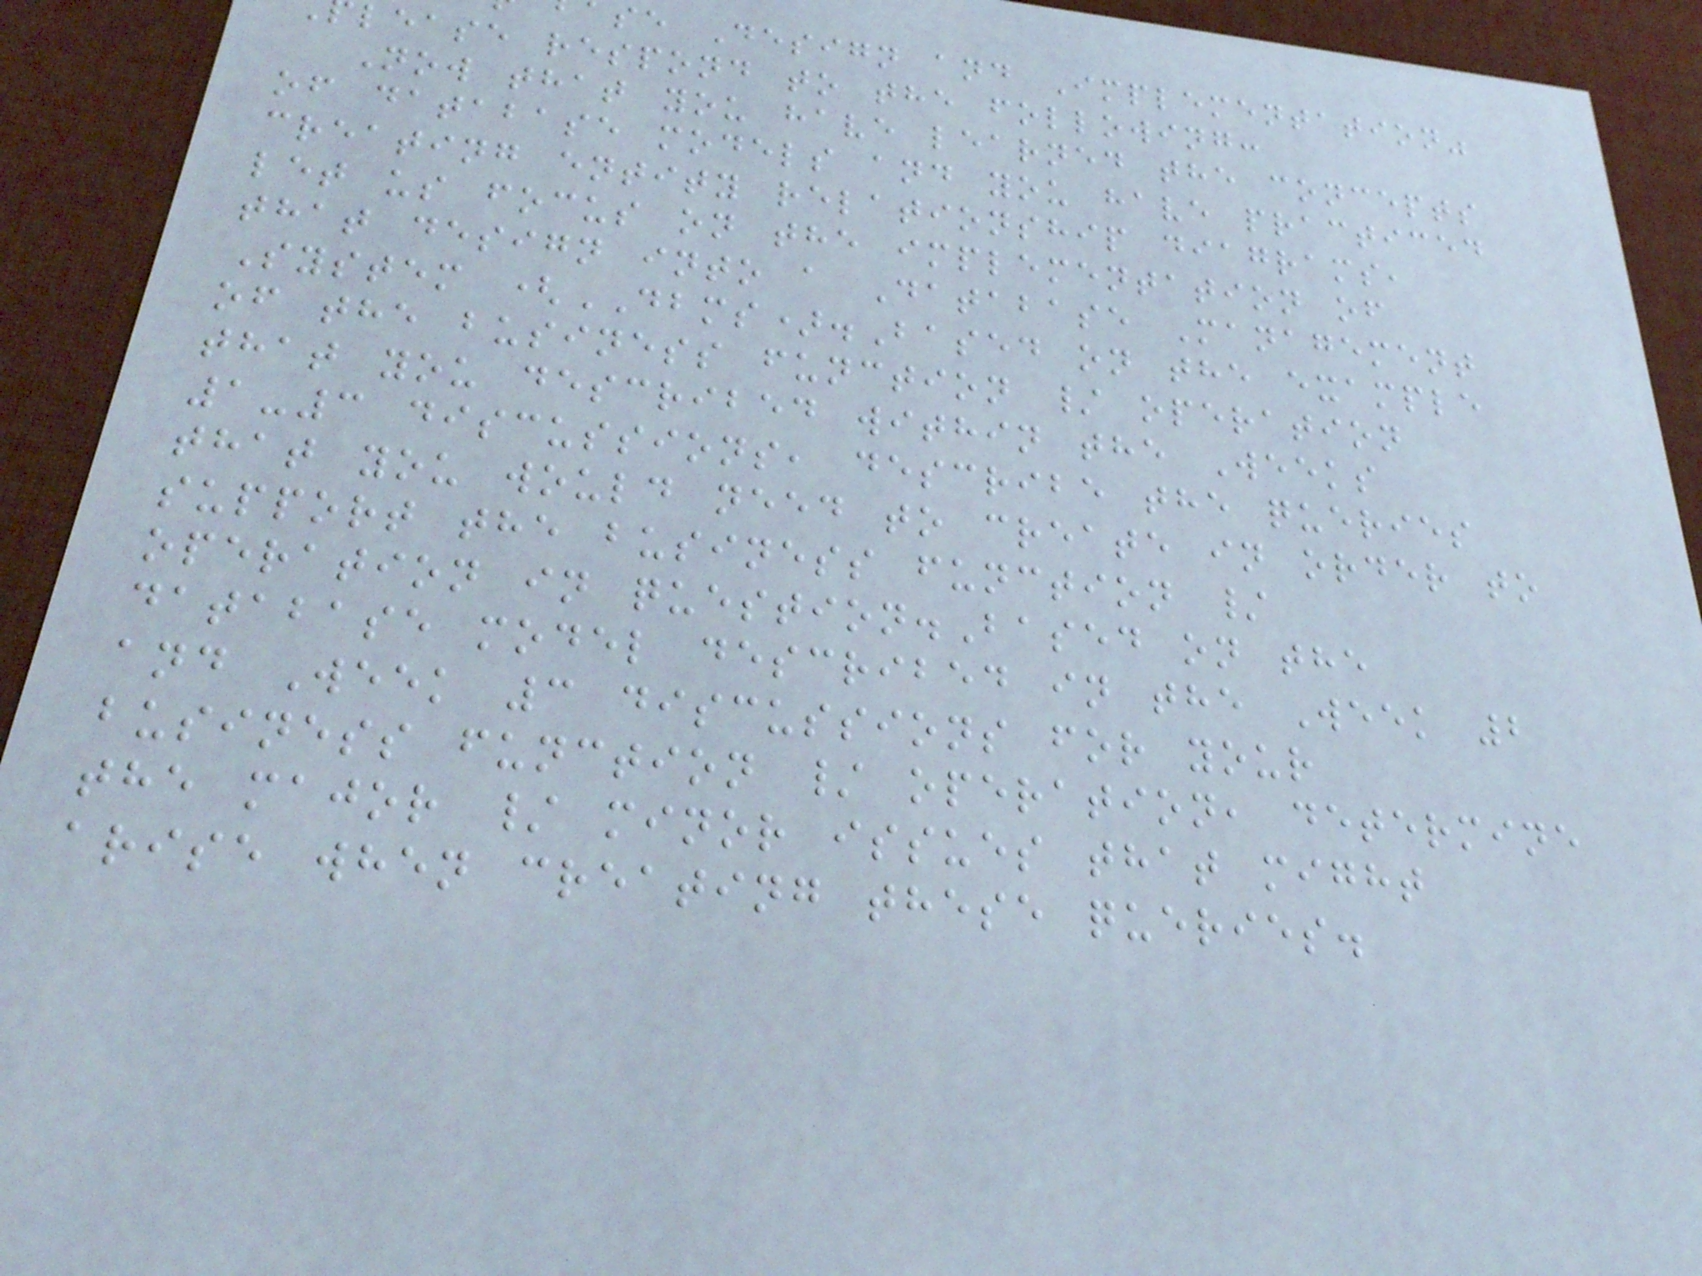se Design and Implementation"
lease respond to the following:
Now that you have learned the concepts
of database models and you have practiced
creating entity relationship diagrams,
let us focus on the implementation of
that design into a Database Management
System (DBMS).Based on the example
of the business function / operation
that you described within the Weeks
1-3 discussions, describe the queries
that you would need to create in order to
support the business function /
operation in question.Based on the
database model described in the Week 2
and Week 3 discussions for your
business function / operation, determine
the major / minor issues that might
arise when creating these queries.
